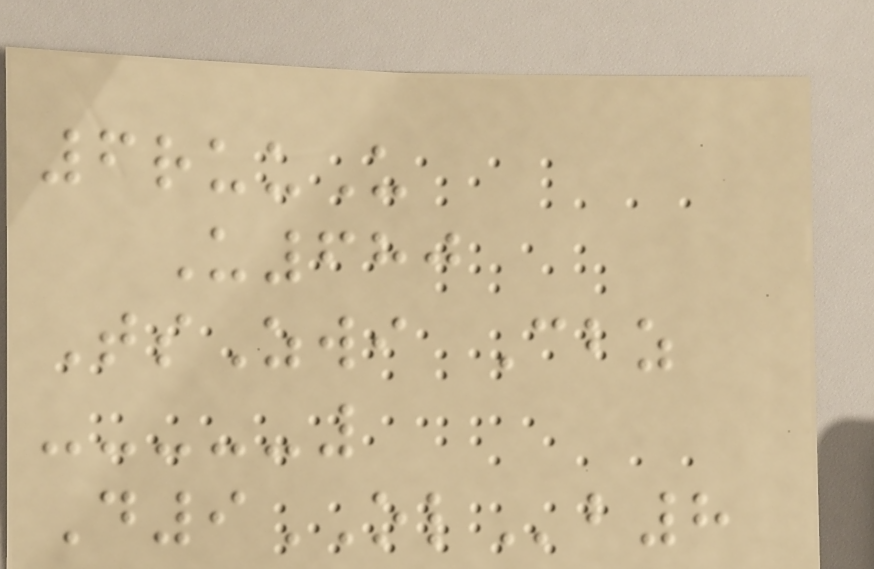6ruuU
U680
TsZwi Cbz
D9OLb8
